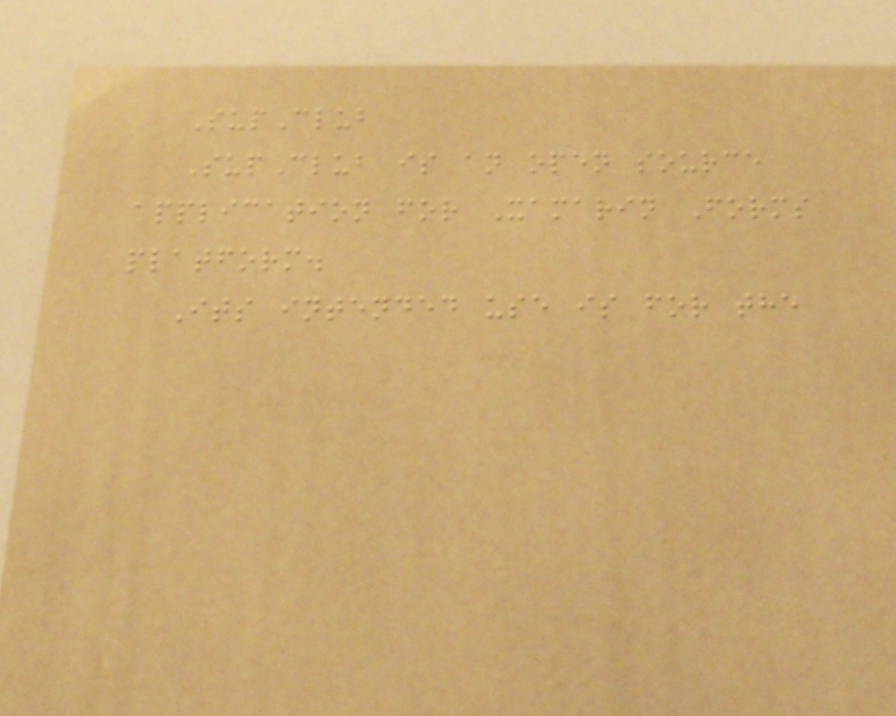SupClub
SupClub is an open source
application for Xamarin Forms
platform.
Its intended use is for the
